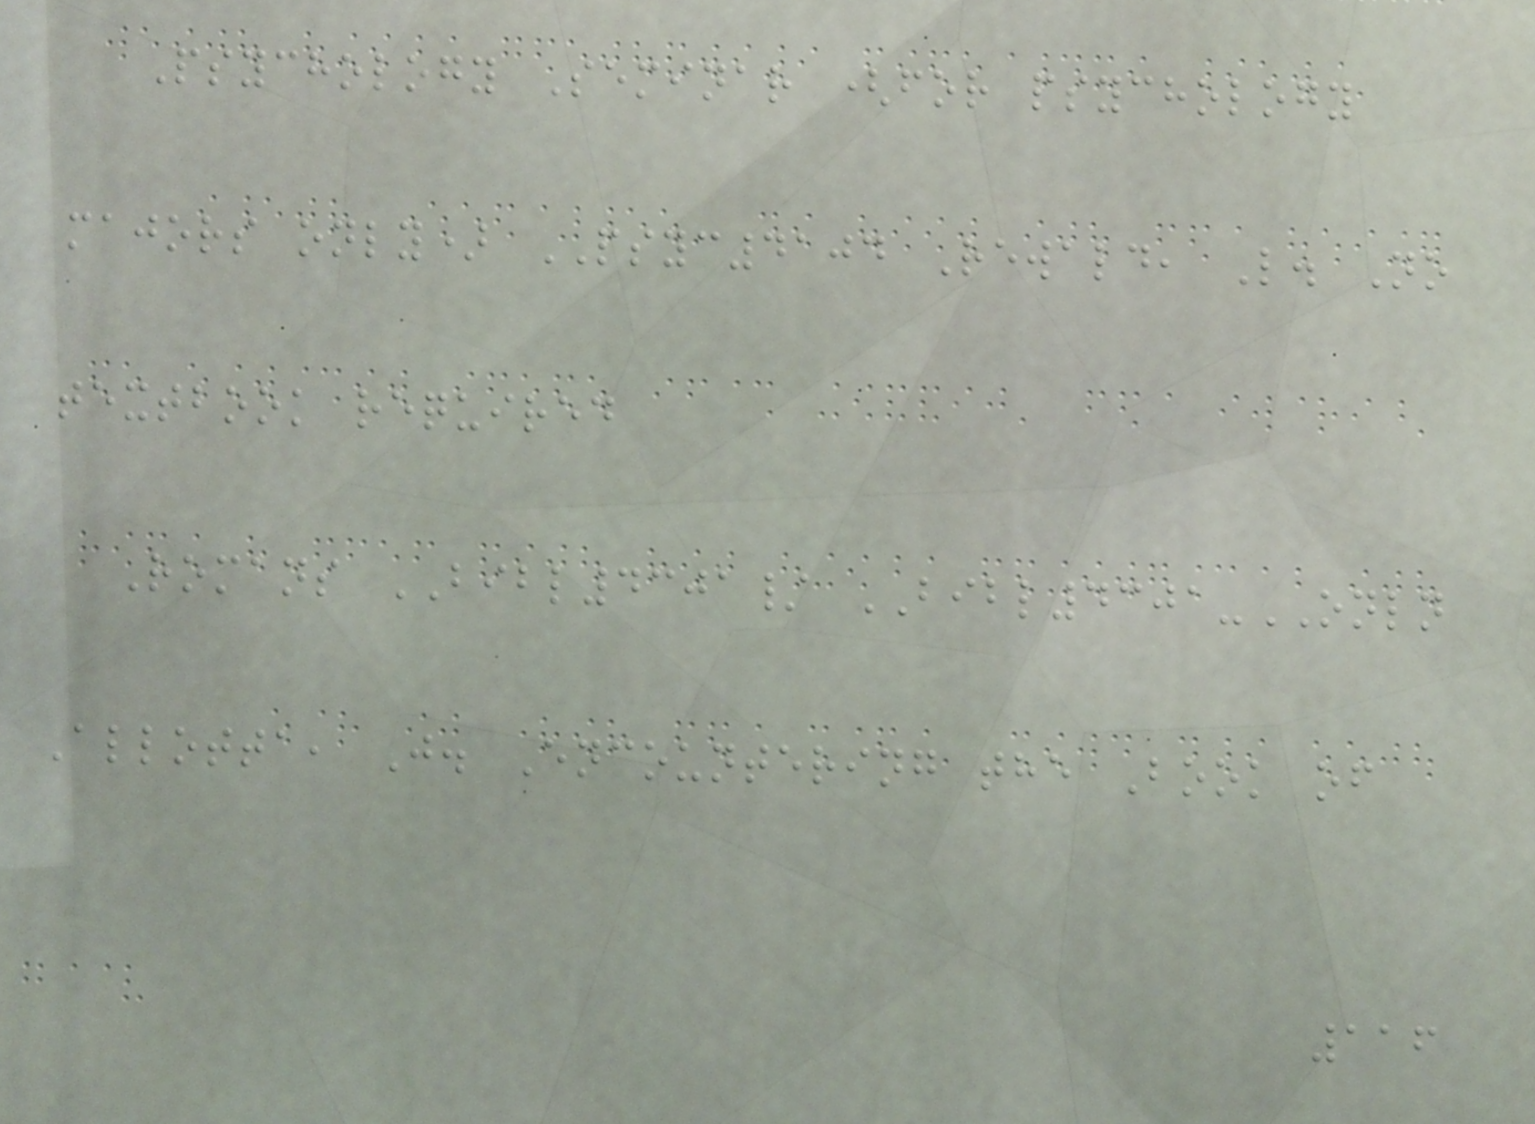Psychology Seminar (for psychology
majors only) PSYC4104 Rewald, L. No
textbook required
Romans BIBL4301/ BIBL4301-ONLN
Allotta, J. Encountering the Book of
116
